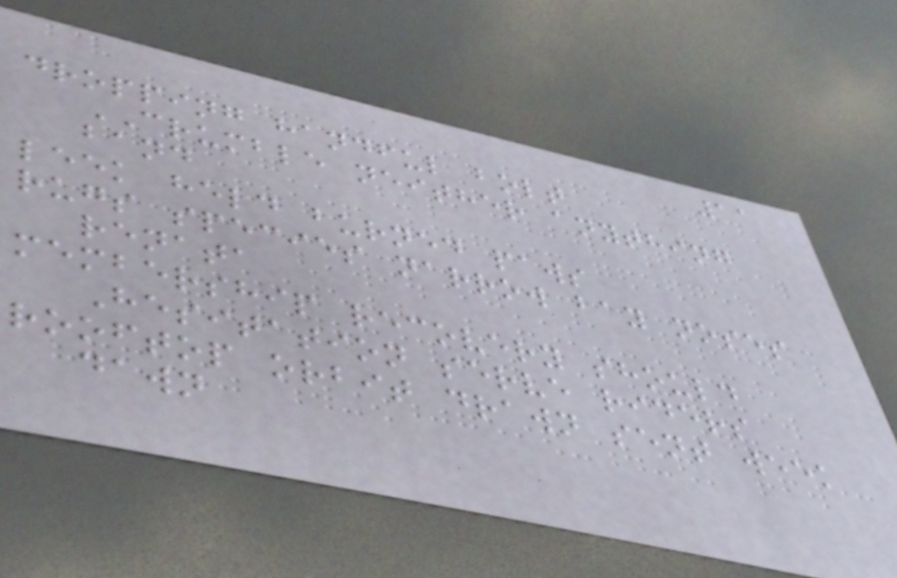11
dropping handful bolt
CRUMBLE neither anything
band
leek held burned paws
rugs species narrow bay noses
renata
membership recovery should
Hesitation serve riders
rooftop orbit drawn sent week
dawn
